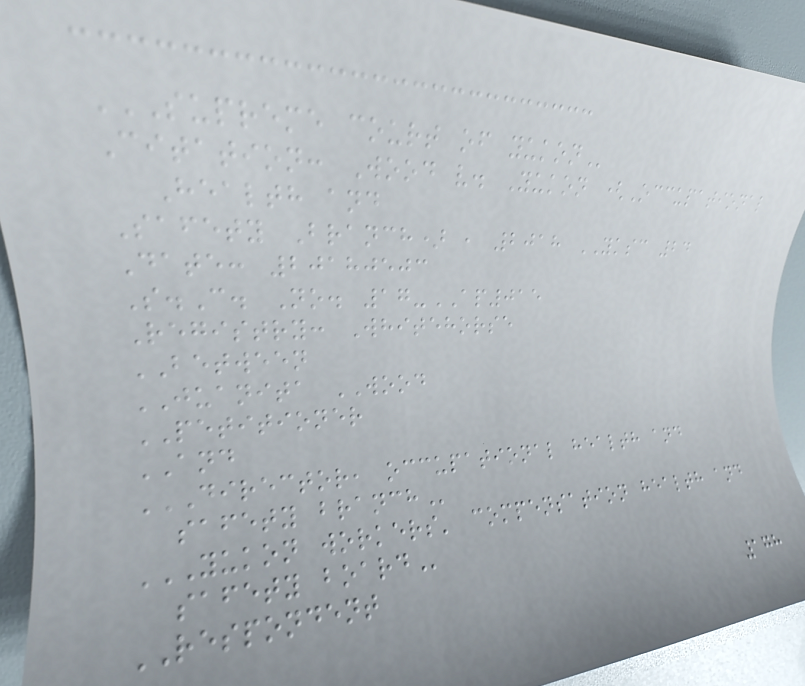SUPREME COURT OF YUKON
Citation: Wood v. Yukon (Occupational
Health and
Safety Branch) , 2018 YKSC 24
Date: 20180503
S.C. No. 17-AP015
Registry: Whitehorse
BETWEEN
JUANITA WOOD
PETITIONER
AND
DIRECTOR, OCCUPATIONAL HEALTH AND
SAFETY BRANCH
YUKON WORKERS' COMPENSATION HEALTH AND
SAFETY BOARD
RESPONDENT
178
